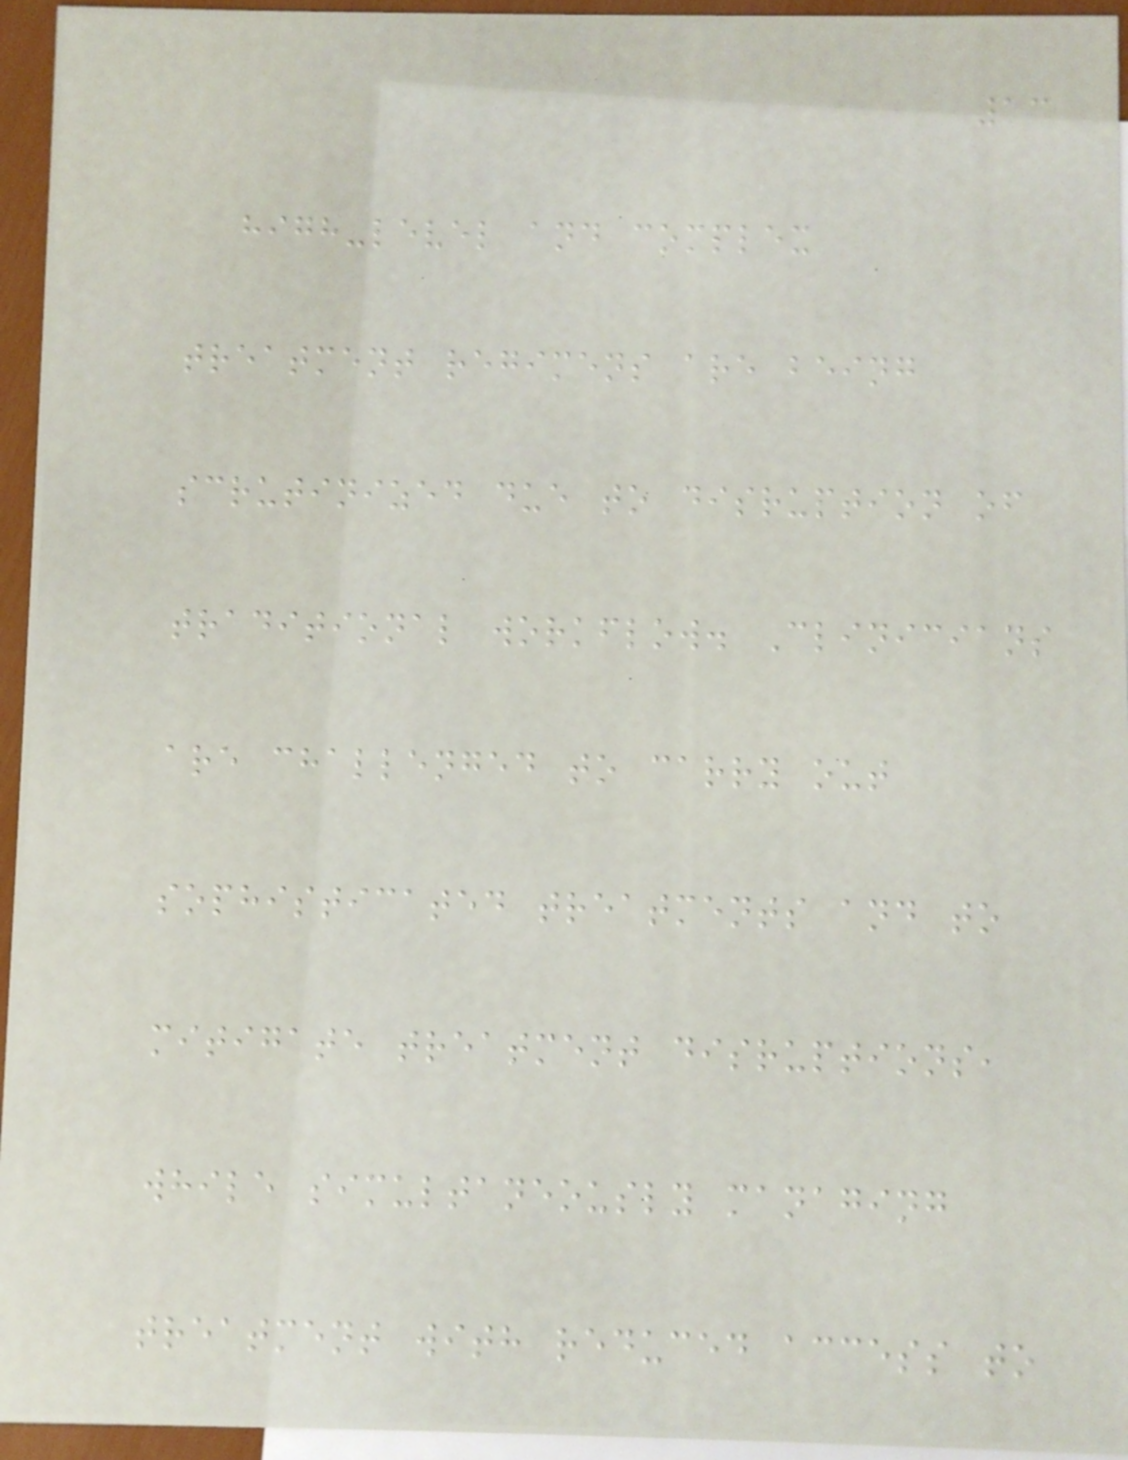13
high-level and complex
treatment regimens are being
scrutinized due to disruption of
traditional workflow. Clinicians
are challenged to carry out
sophisticated treatments and to
mitigate treatment disruptions,
while simultaneously managing
treatment with reduced access to
